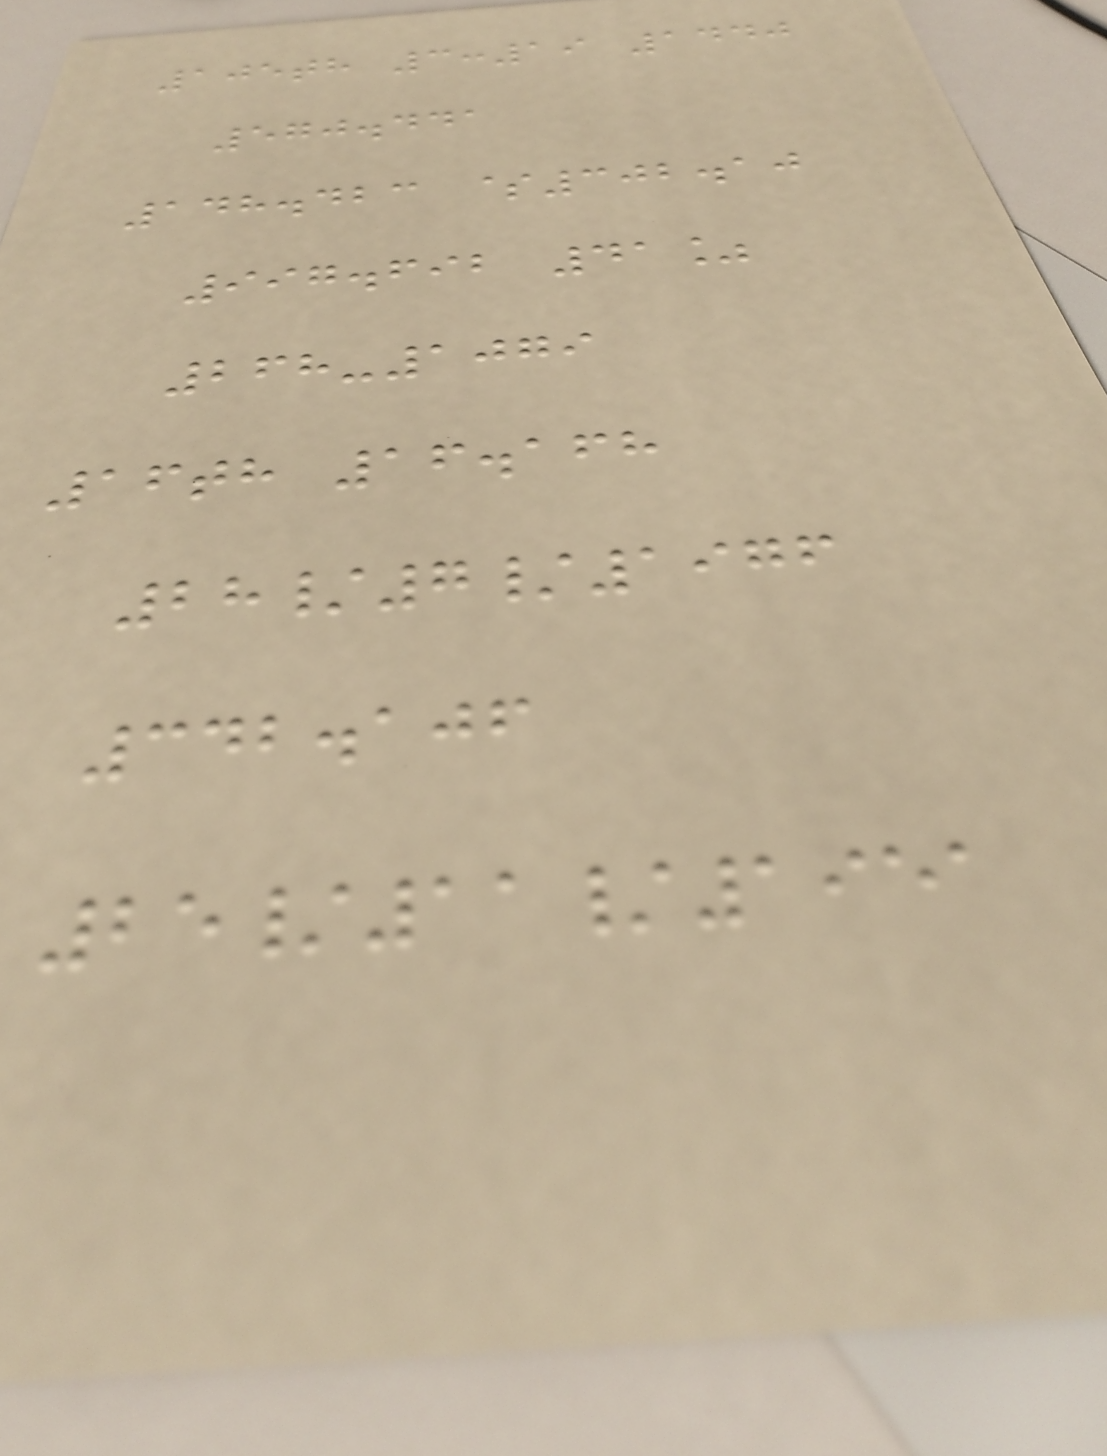105th 3:19 1440
570.441
148.423 $302.10
997.692 41%
268-1079
16th 16.168
28/7/1976
342.106
25/11/1951
